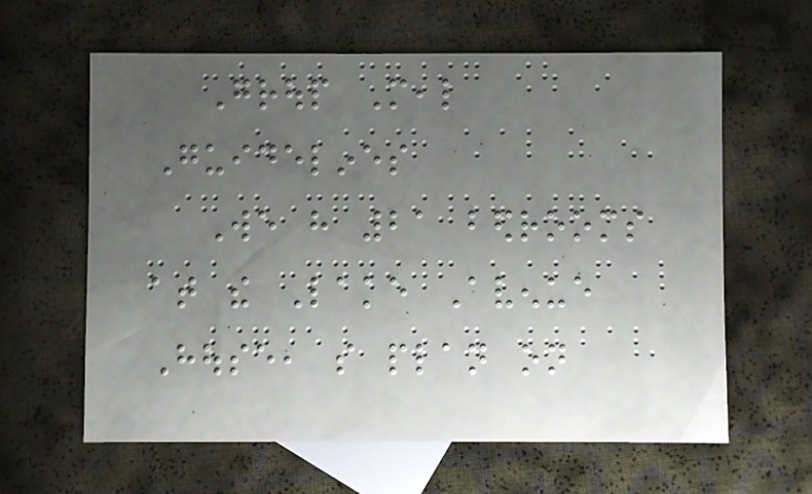Group Meal
Guidelines
We have 21 bedrooms
at the Lake Avenue
House, so plan on
